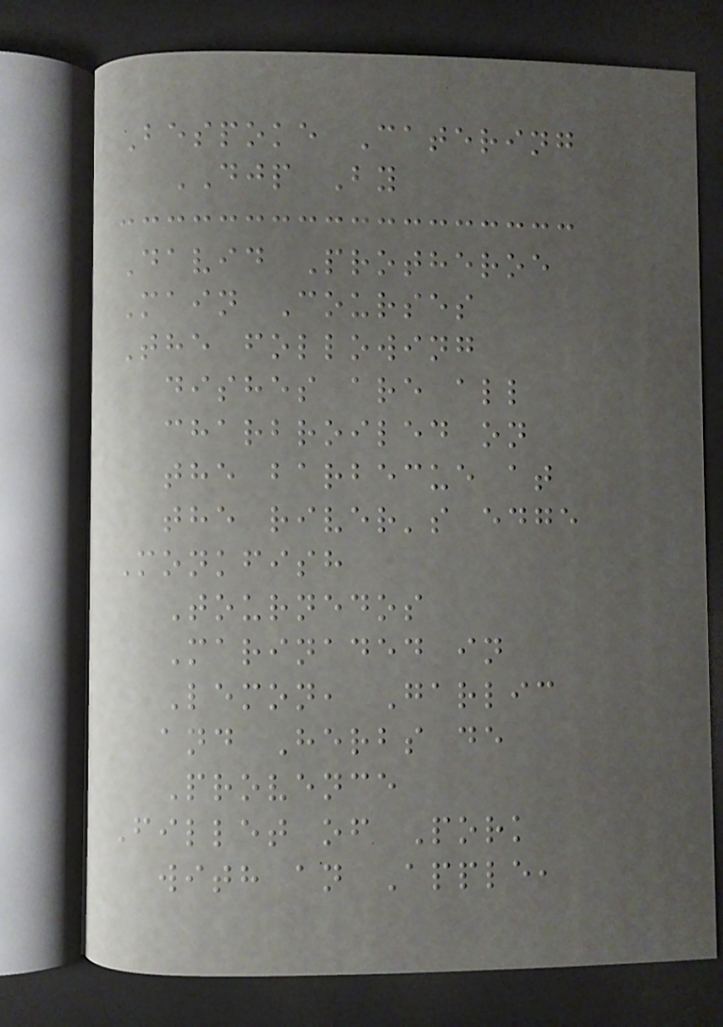Bespoke Catering
DJP By
David Protheroe
Main Courses
The following
dishes are all
charbroiled on
the barbecue at
the river's edge
Monkfish
Tournedos
Marinaded in
Lemon, Garlic
and Herbs de
Provence
Fillet of Pork
with an Apple,
